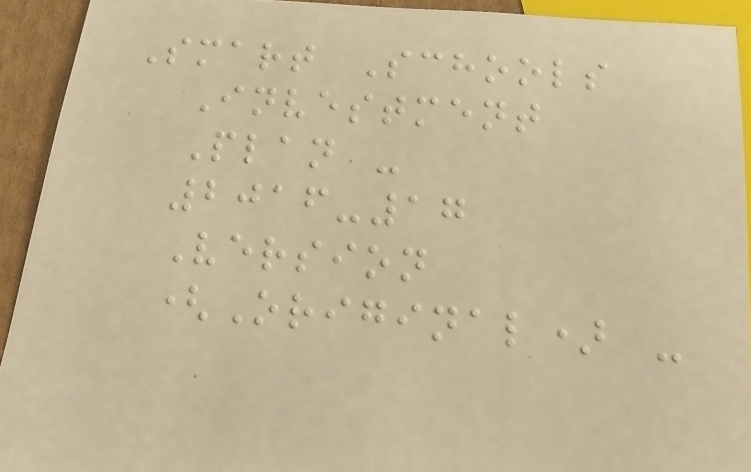Smart Schools
Investment
Plan -
2016-17
Version
(Original) -
